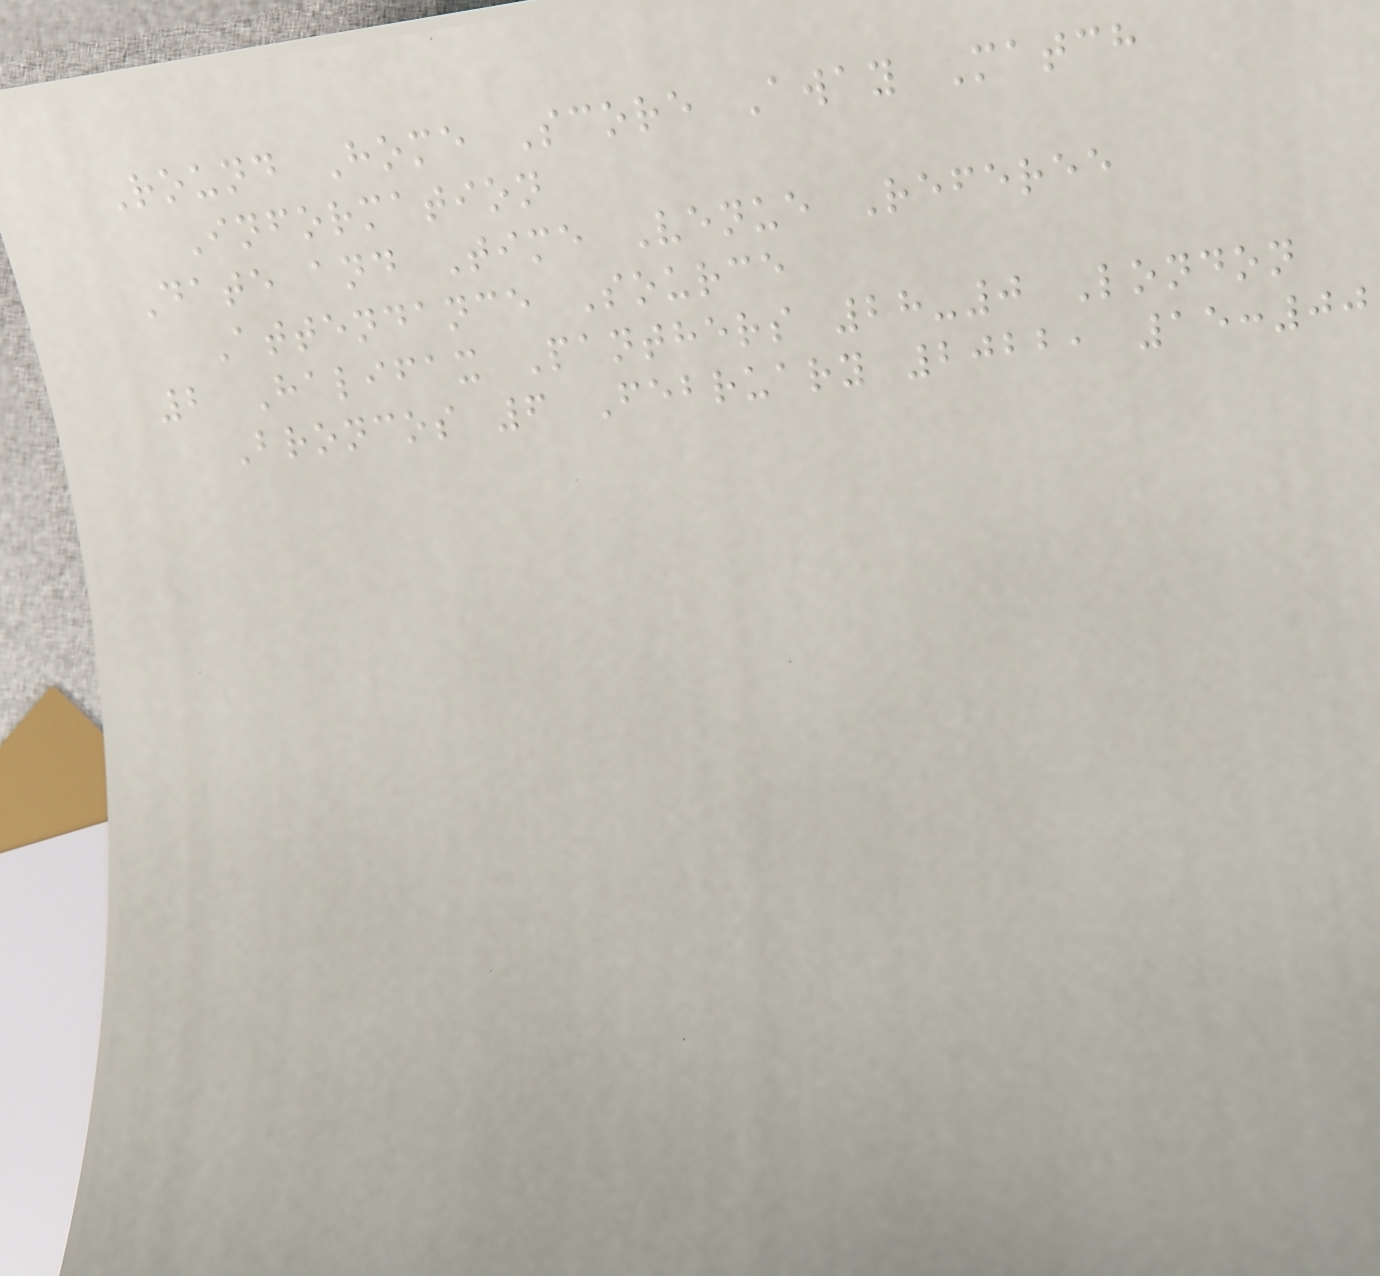Round Home Score Away Match
Information
Date and Time Venue Referee
Attendance Source
2 Halifax Panthers 28-0 London
Broncos 6 February 2022, 15:00
